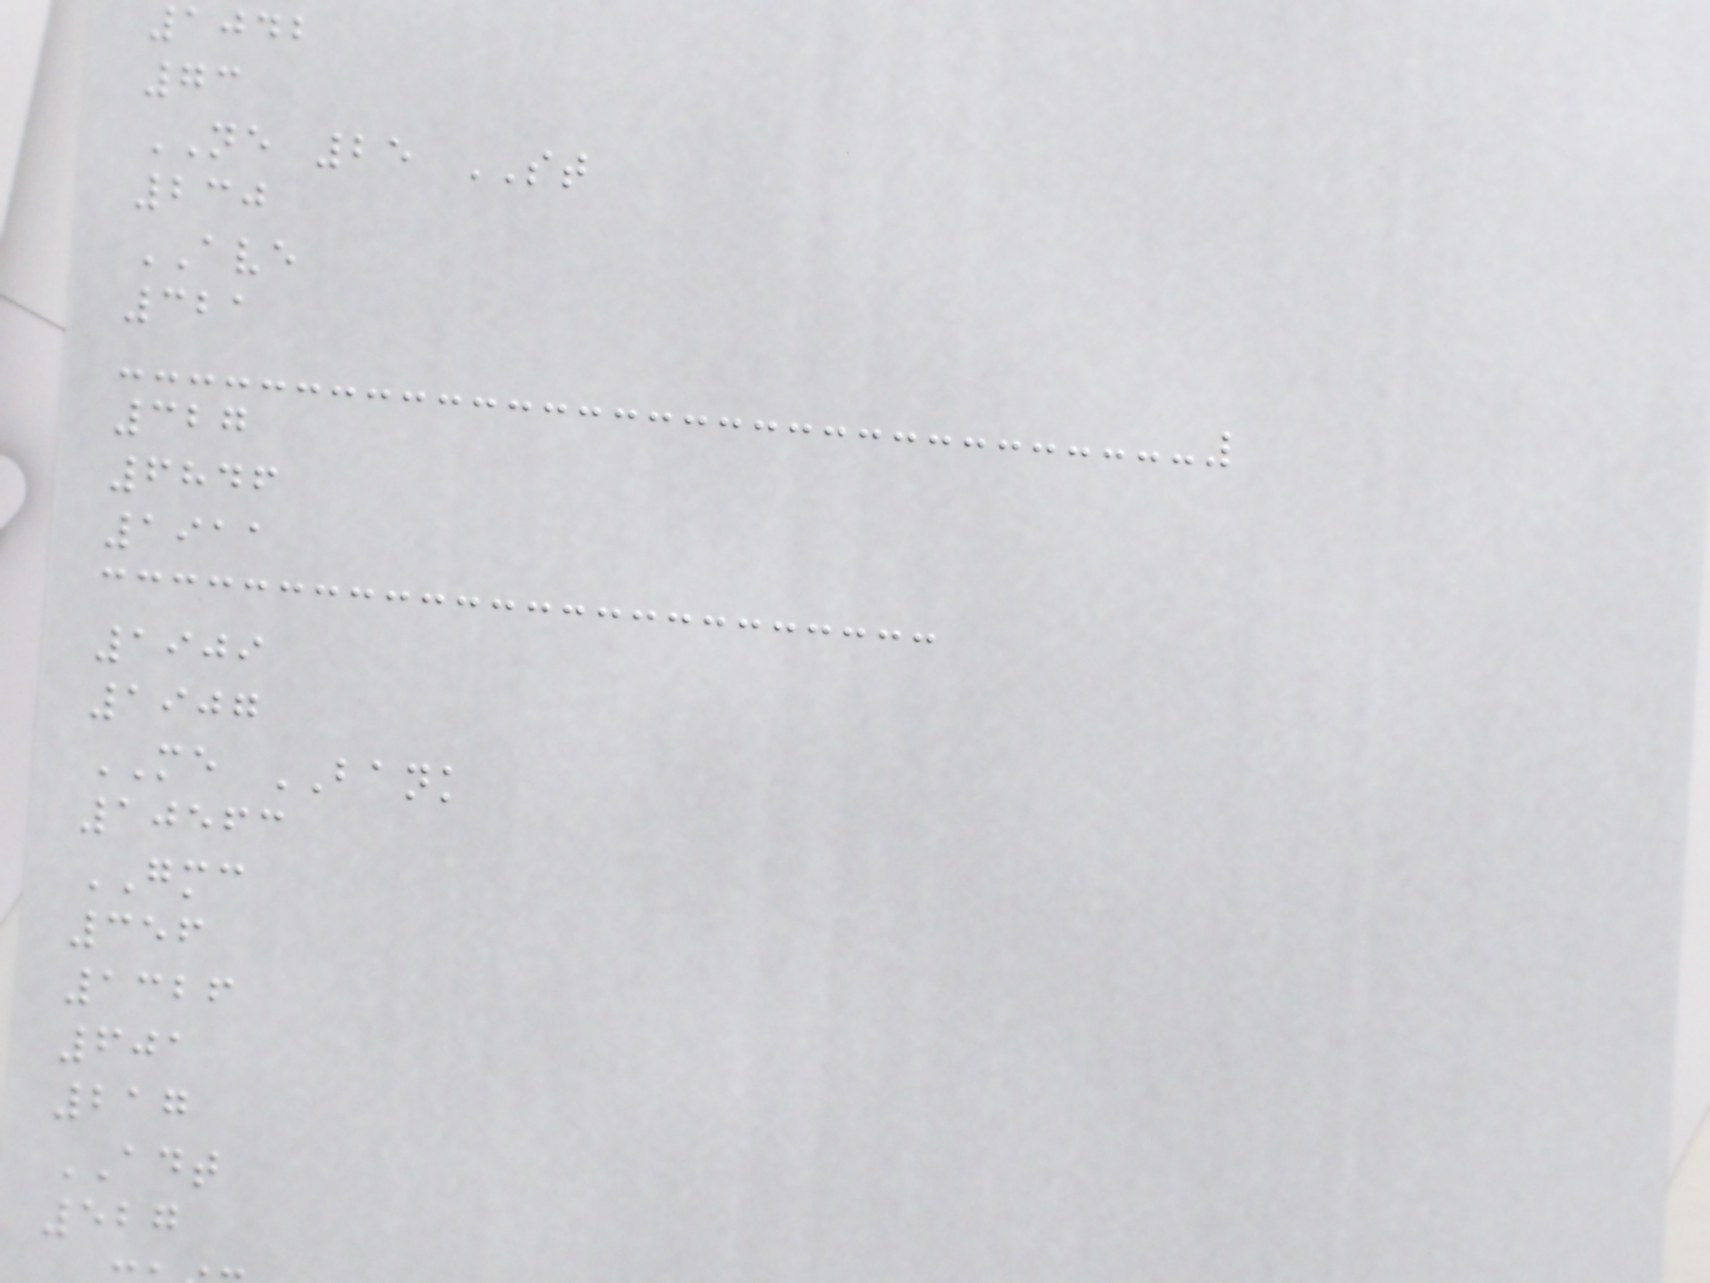1042
73
NE 25 ST
230
AVE
321
327
6846
1911
1909
1907
ME BANK
10563
GMC
356
1326
601
217
ADT
527
